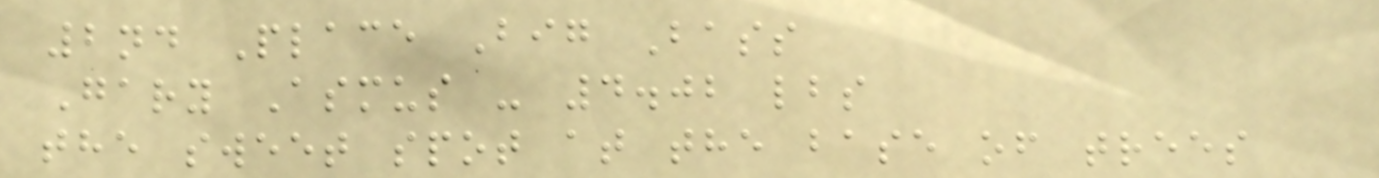2nd Place Big Bass
Gary Asmus - 4.02 lbs
the sweet spot at the base of trees
